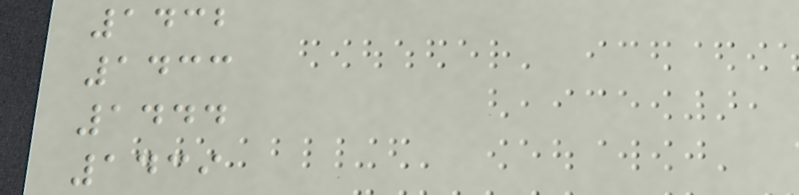1432
1433
1444
1439
